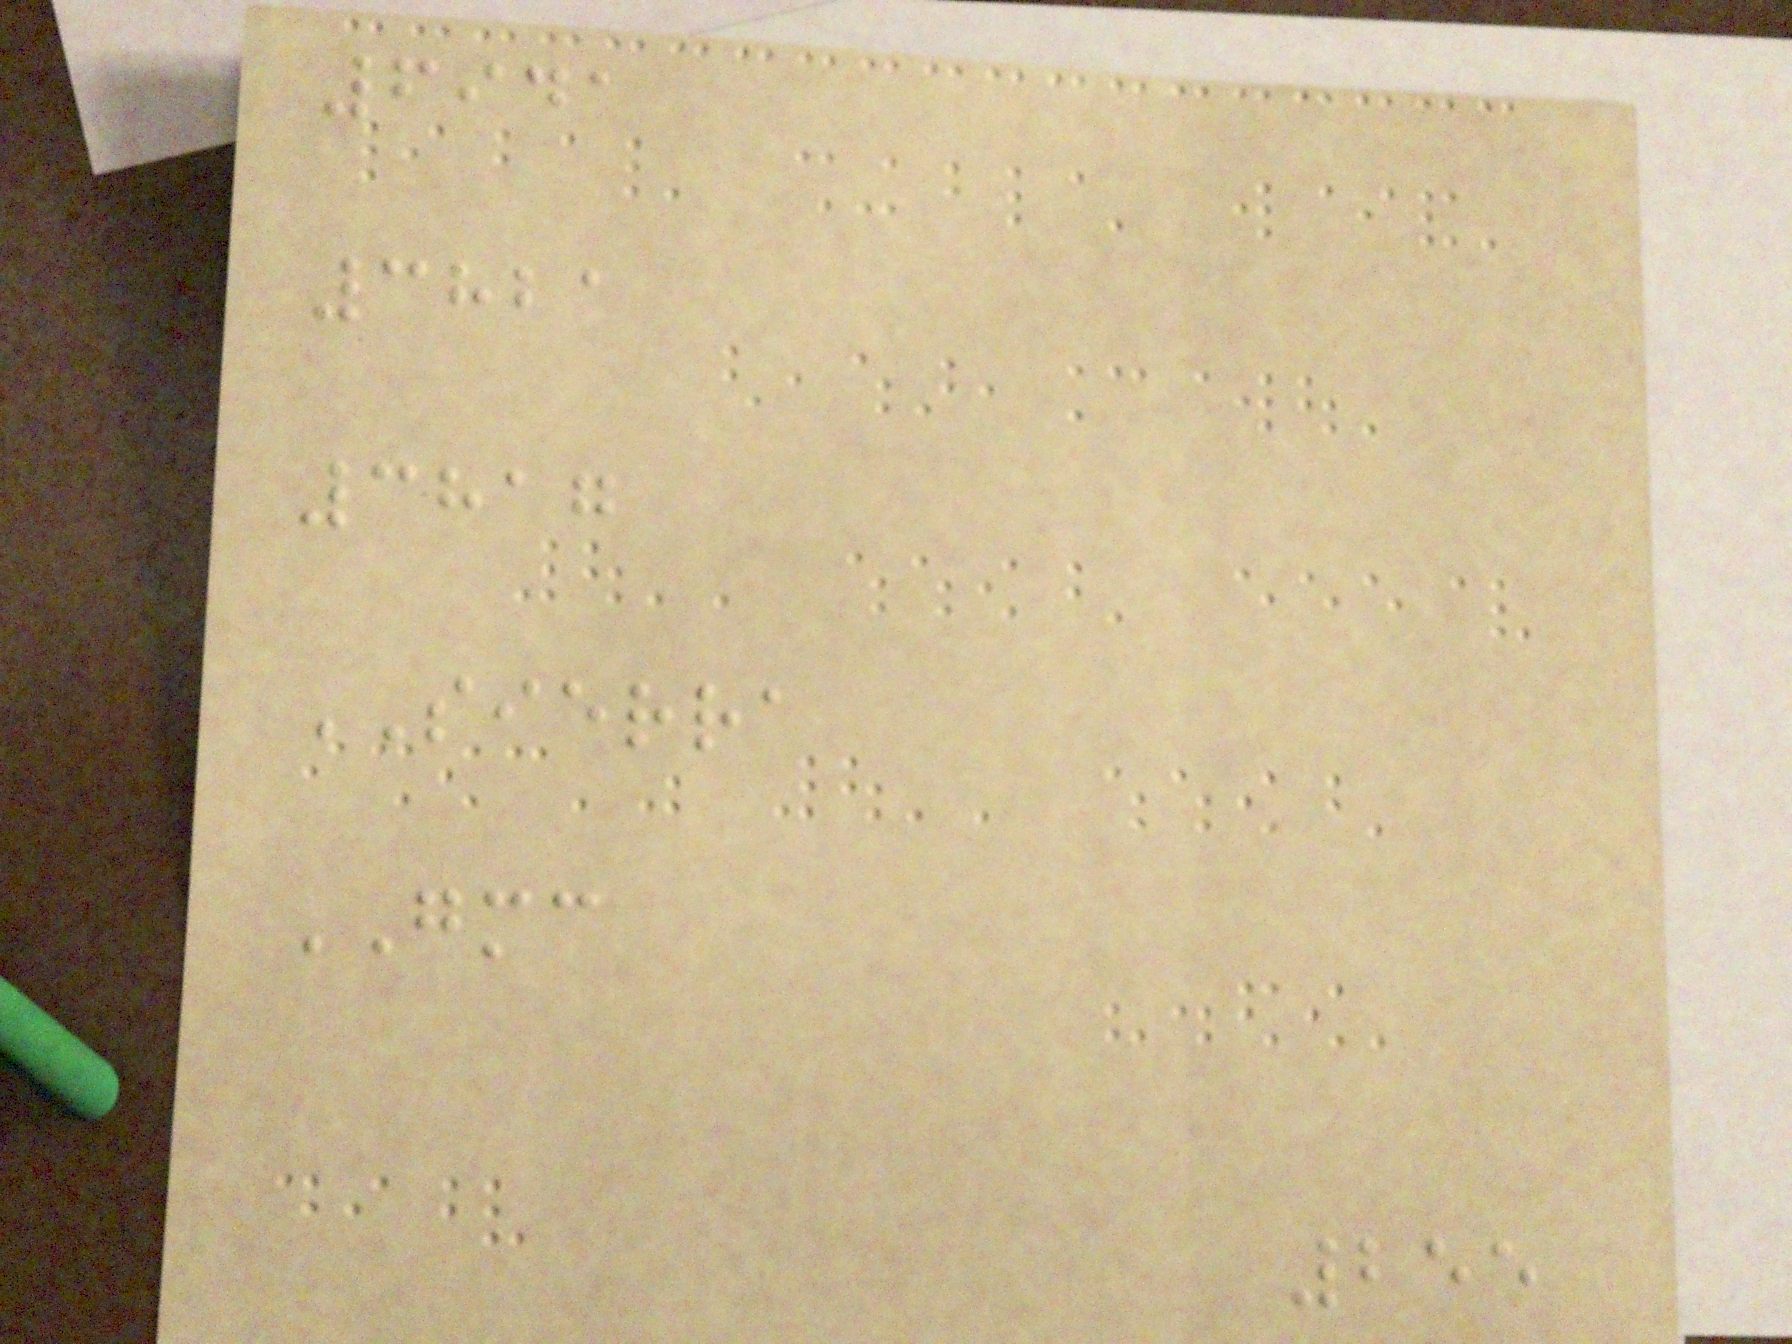6941
3821
3817
SIERRA
GMC
255
